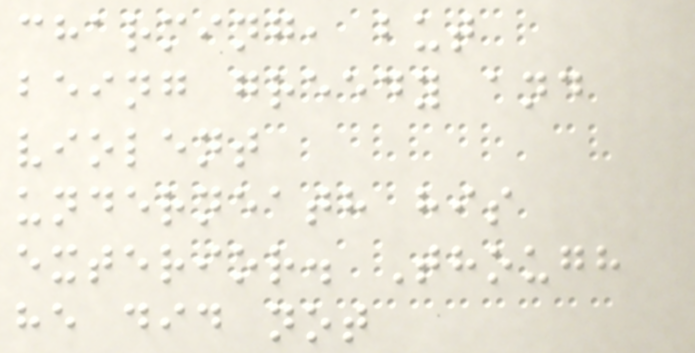charming, but
being greedy and
violent
underneath his
exterior. Though
he did not
